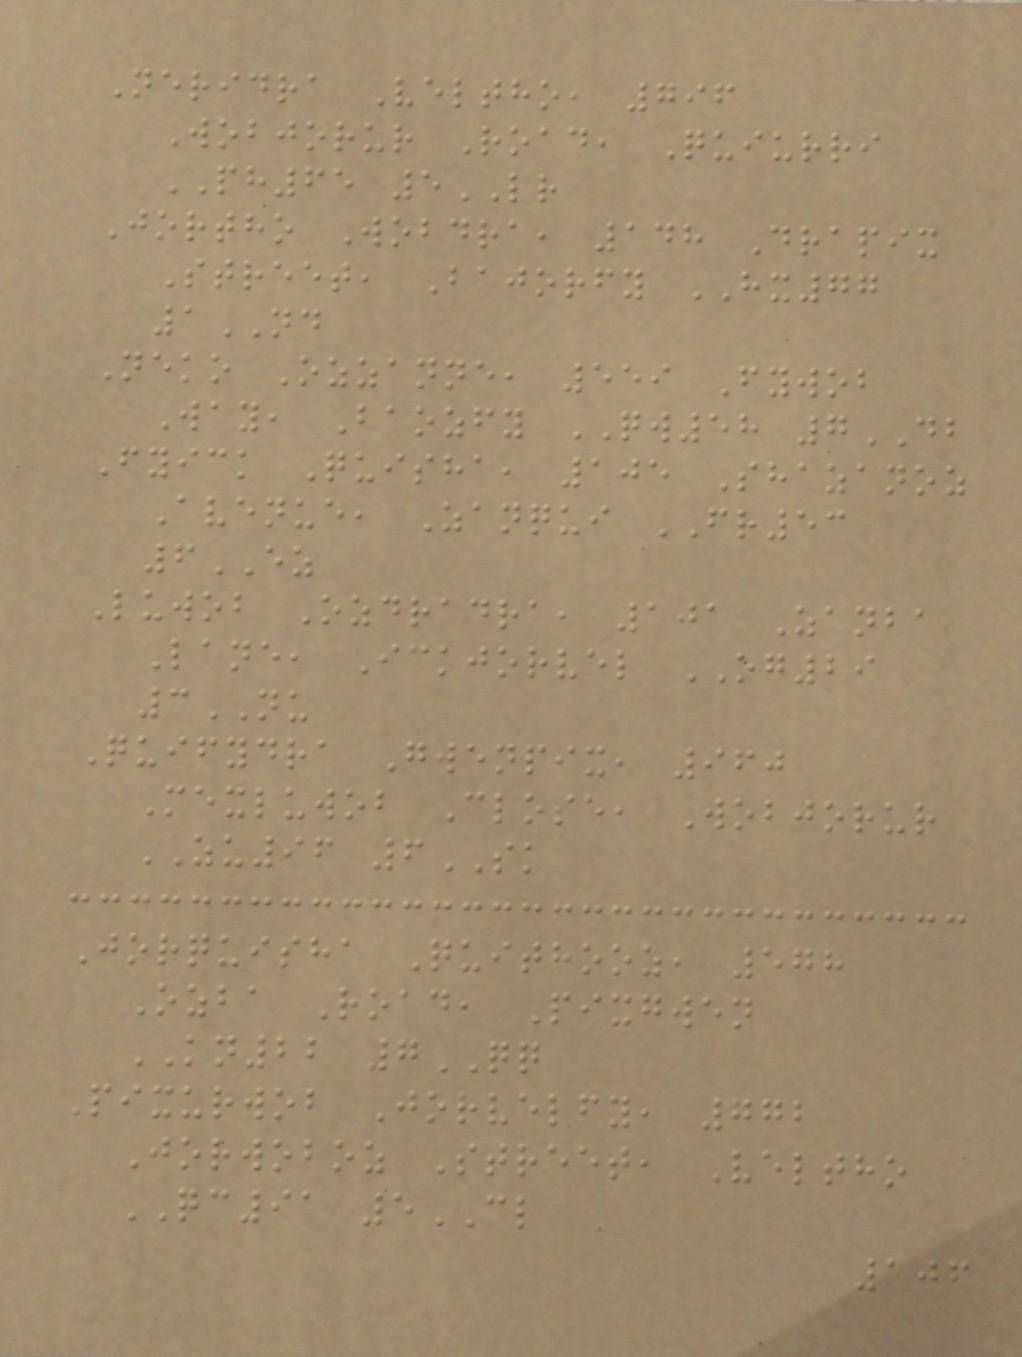Neridra Veltho, 796
Wobjorur Road, Quiurri
PH65 5LR
Jortho Wobdra, 148 Drapix
Street, Bajorfy HX77
1ND
Neko Ozzanne, 559 Fywob
Way, Baozfy QW58 7DB
Fyick Quisha, 105 Shazanoz
Avenue, Zanqui FR53
6EZ
Luwob Ozdradra, 101 Zanba
Lane, Ickjorvel OG29
3NU
Quifydra Gwenpix, 960
Mexluwob Close, Wobjorur
ZU96 6SK
Jorquisha Quithooz, 578
Ozba Road, Pixgwen
KN22 7QQ
Pixurwob Jorvelfy, 772
Jorwoboz Street, Veltho
QC91 5CL
106
